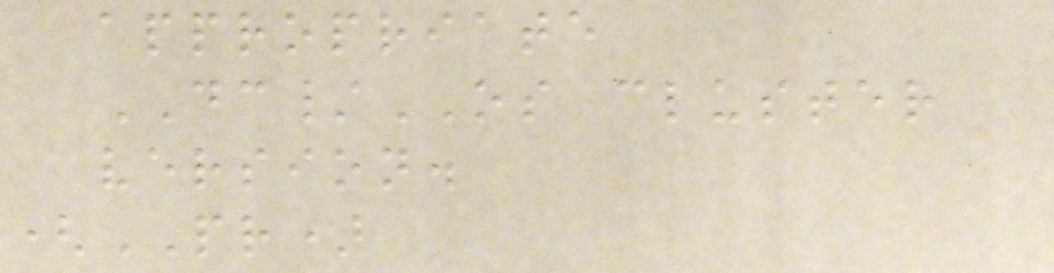appropriate
DC/OS cluster
version.
(PR)
